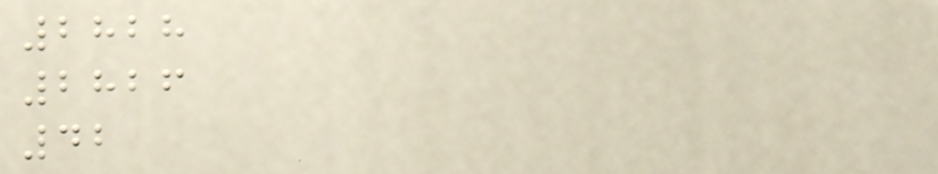2828
2826
42
